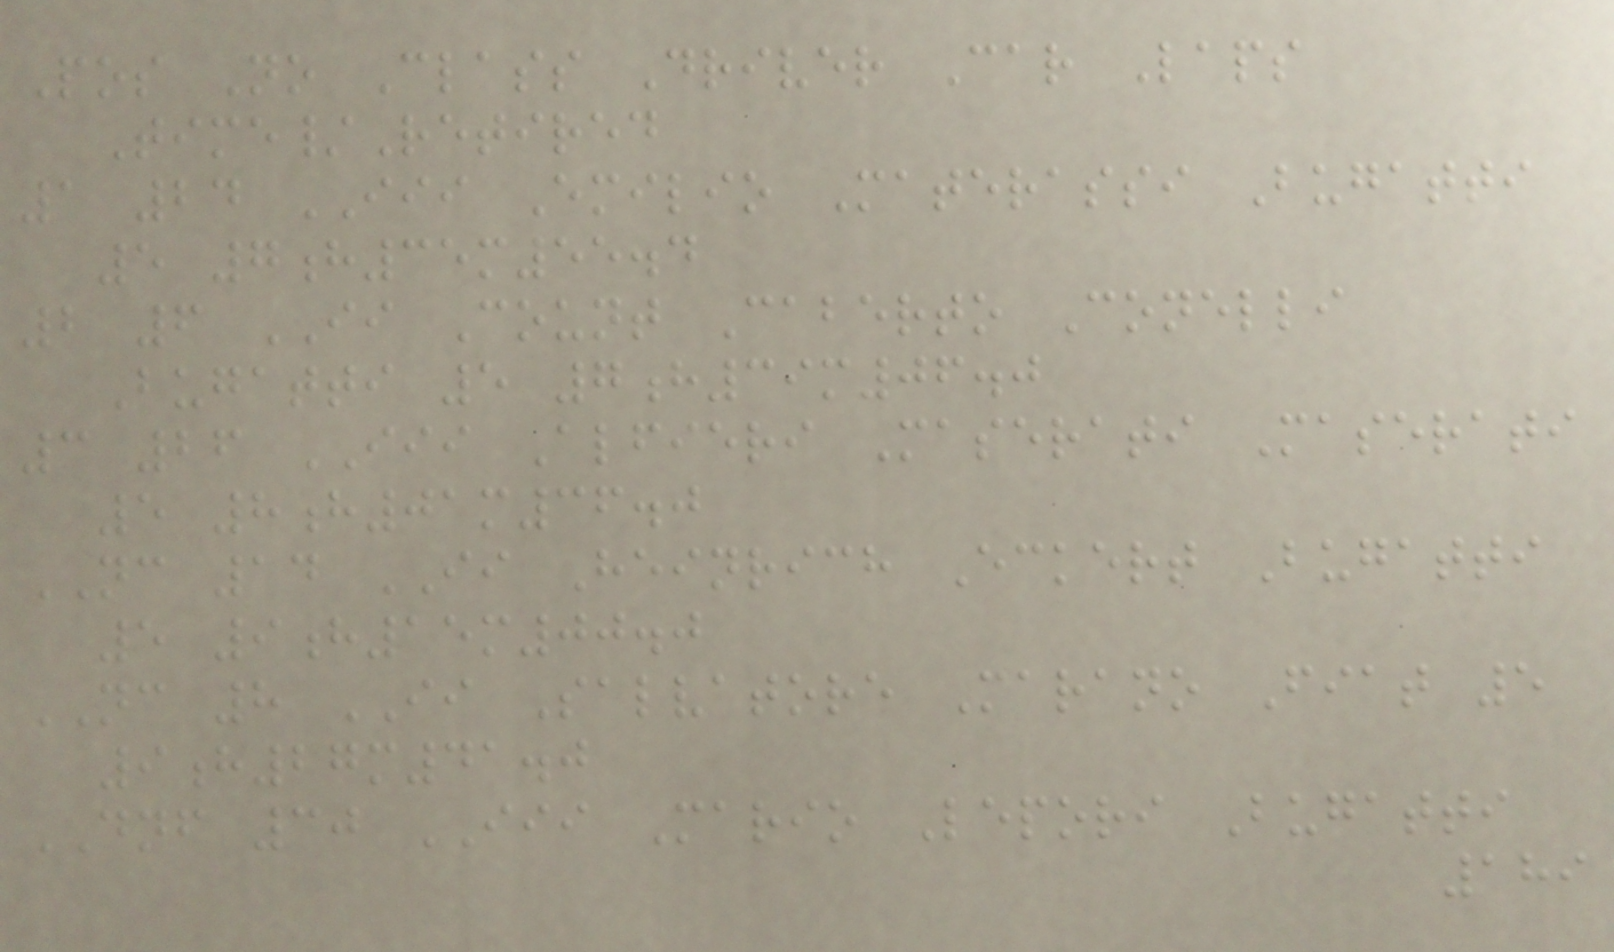Pos No Class Driver Car Laps
Time/Retired
1 24 III Emilio Materassi Bugatti
5 7h35m55.4
2 6 II Count Caberto Conelli
Bugatti 5 7h39m06.0
3 26 III Alfieri Maserati Maserati
5 8h01m36.0
NC 14 II Heinrich Eckert Bugatti
5 9h15m00.0
NC 8 II Salvatore Marano Fiat 5
9h27m41.0
DNF 30 III Mario Lepori Bugatti
189
